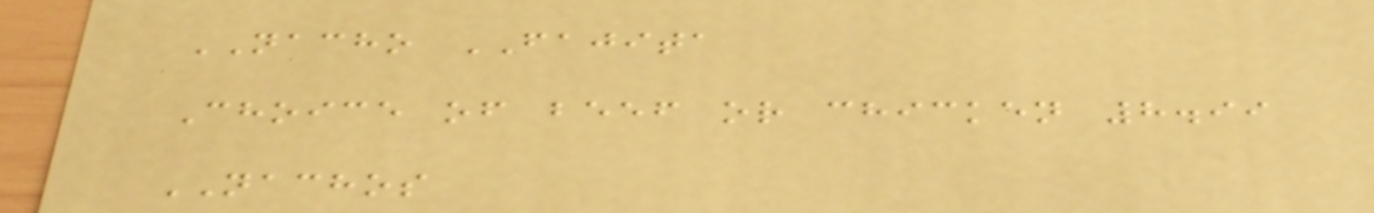NACHO FAJITA
Choice of beef or chicken 8.99
NACHOS
